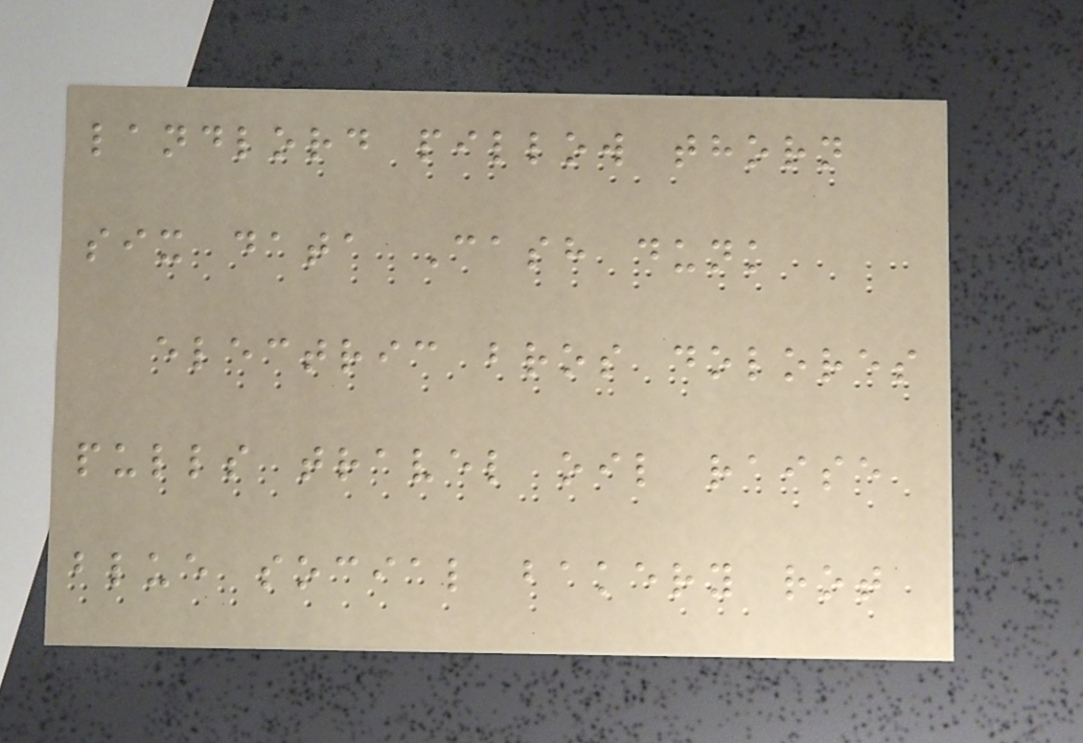landlord pillow thorn
six data Cash dunk
electric bros dolores
pulls travel oil raise
blue social bakery rot
